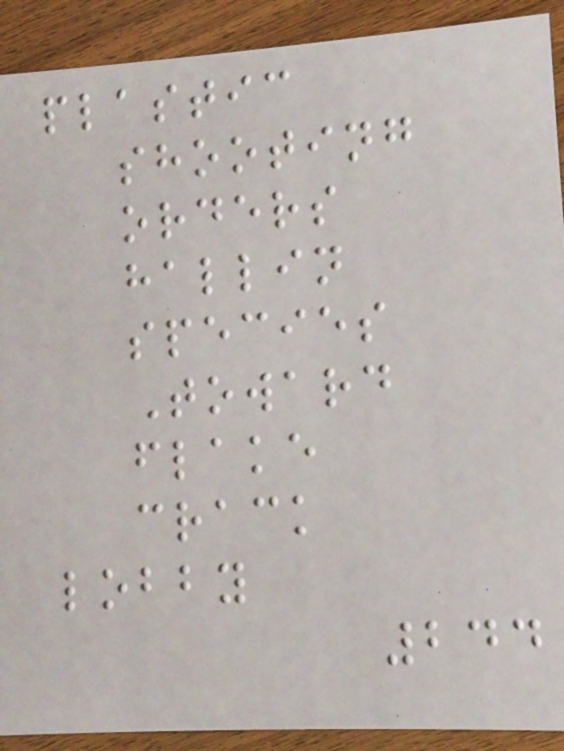plastic
shooting
orders
hallin
species
Toward
flake
crack
lobby
244
